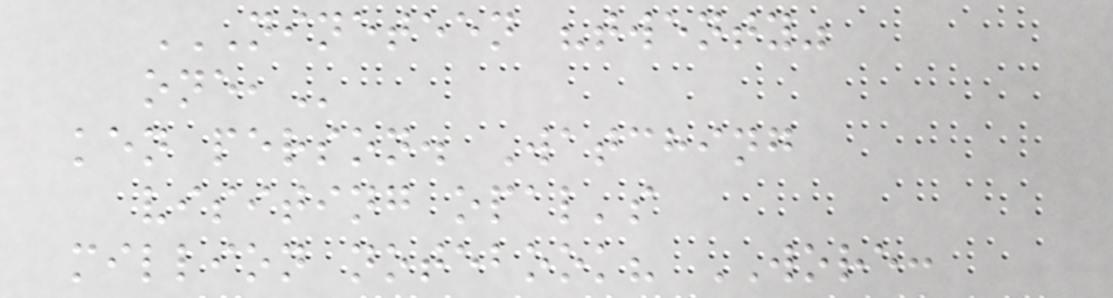NINETEEN "TWENTY"
ONE,
ken person. Watching
visiting opal's
million notebook? WORE:
